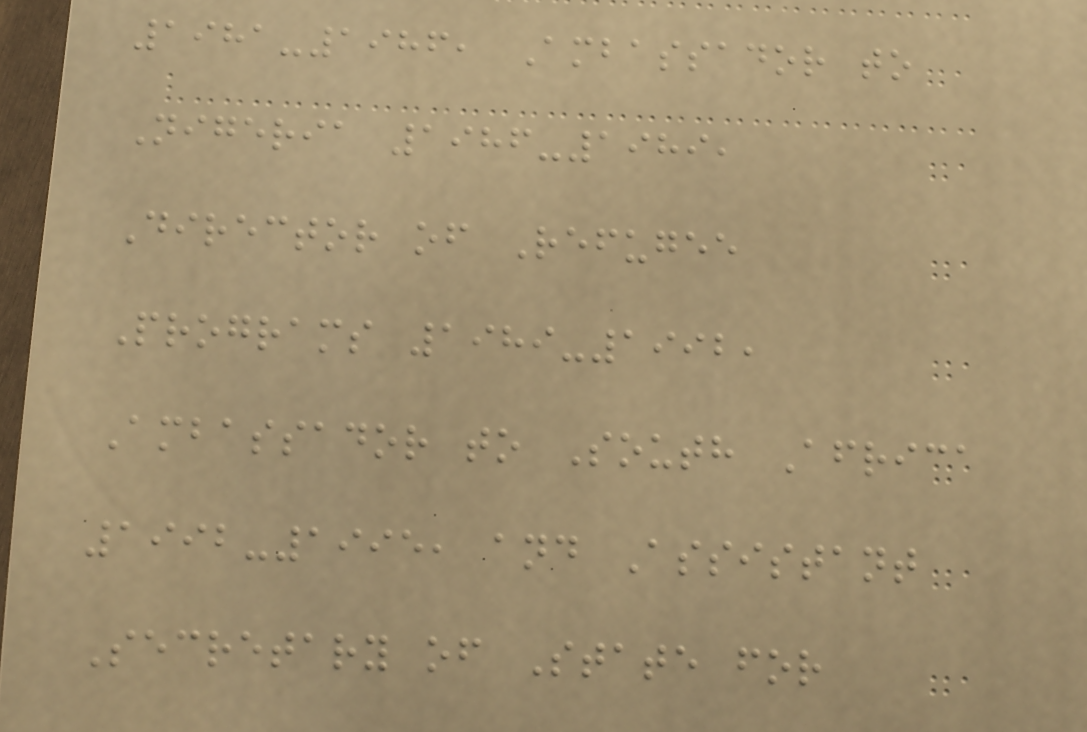1981-1986, Ambassador to
Nigeria 1986-1989,
Director of Refugee
Programs 1989-1992,
Ambassador to South Africa
1992-1995, and Assistant
Secretary of State for
